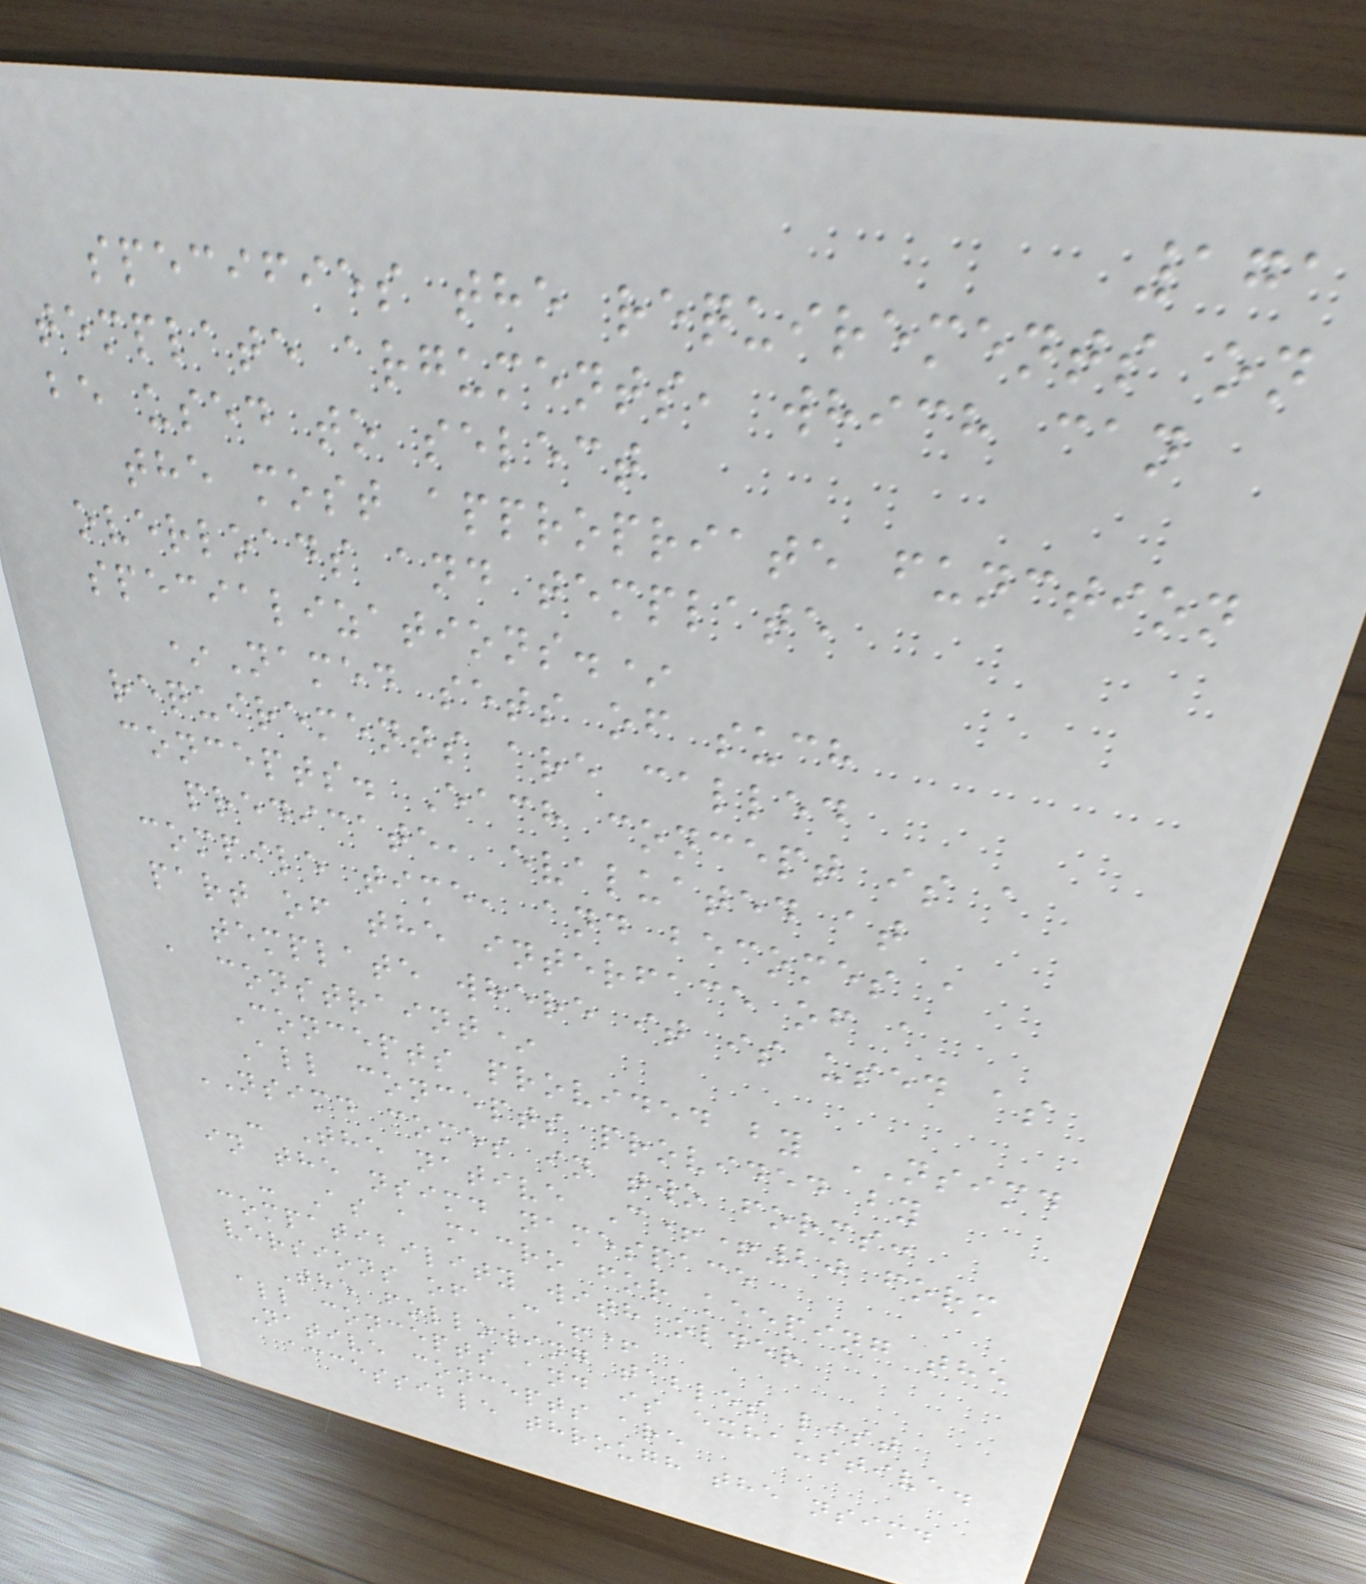171
specifies the requirements on
template arguments, which can
be used to select
the most appropriate function
overloads and template
specializations.*
*Named sets of such
requirements are called
concepts. Each concept is a
predicate, evaluated at
compile time, and becomes a
part of the interface of a
template where it is used as
a constraint*
Concepts provided by NSIMD
All concepts provided by
NSIMD comes in two forms:
- The native C++20 form
in the nsimd namespace
- As a macro for keeping the
compatibility with older
versions of C++
The following tables list
all concepts and is exhaustive.
Native concepts are
accessible through the nsimd
